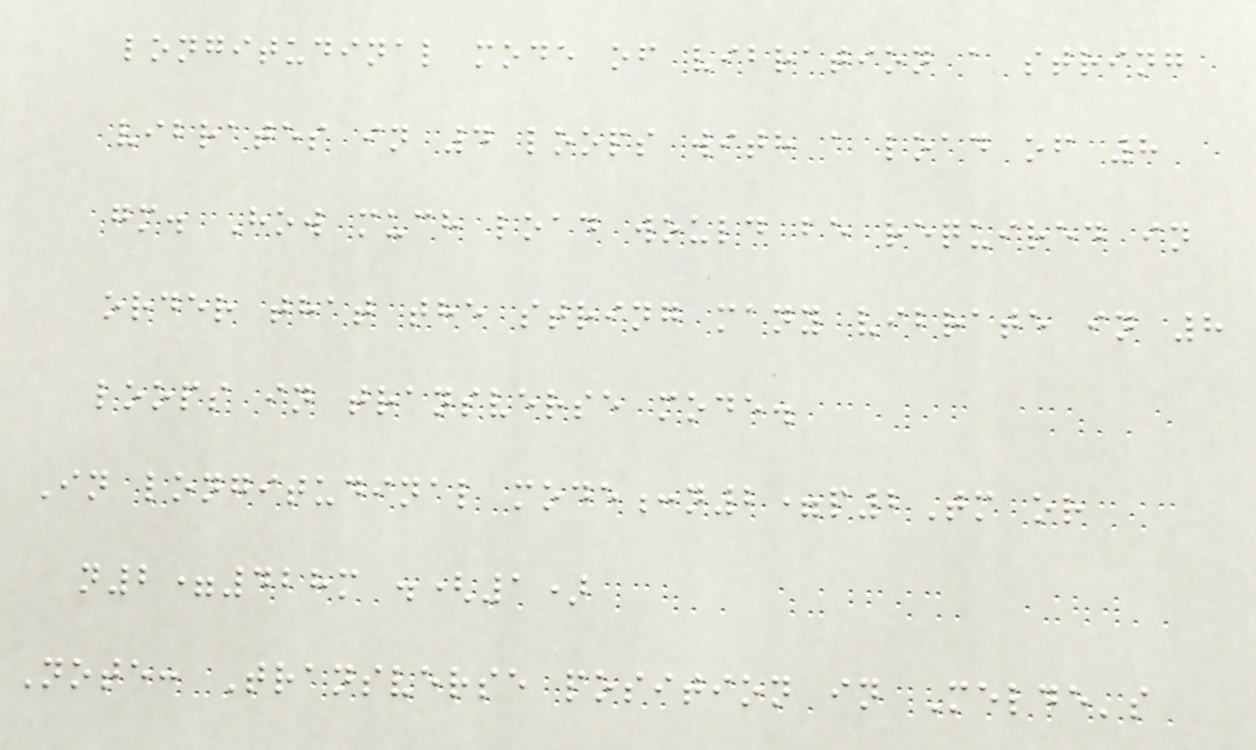longitudinal mode of vibration a string
vibrates in 4 loops with a load of 8
gm. How much load would be required in
order that the string many vibrate in 8
loops in transverse mode.
In longitudinal mode:n2=p2Tm or
n2=428m .(1)
Note: Transverse position in Melde's
